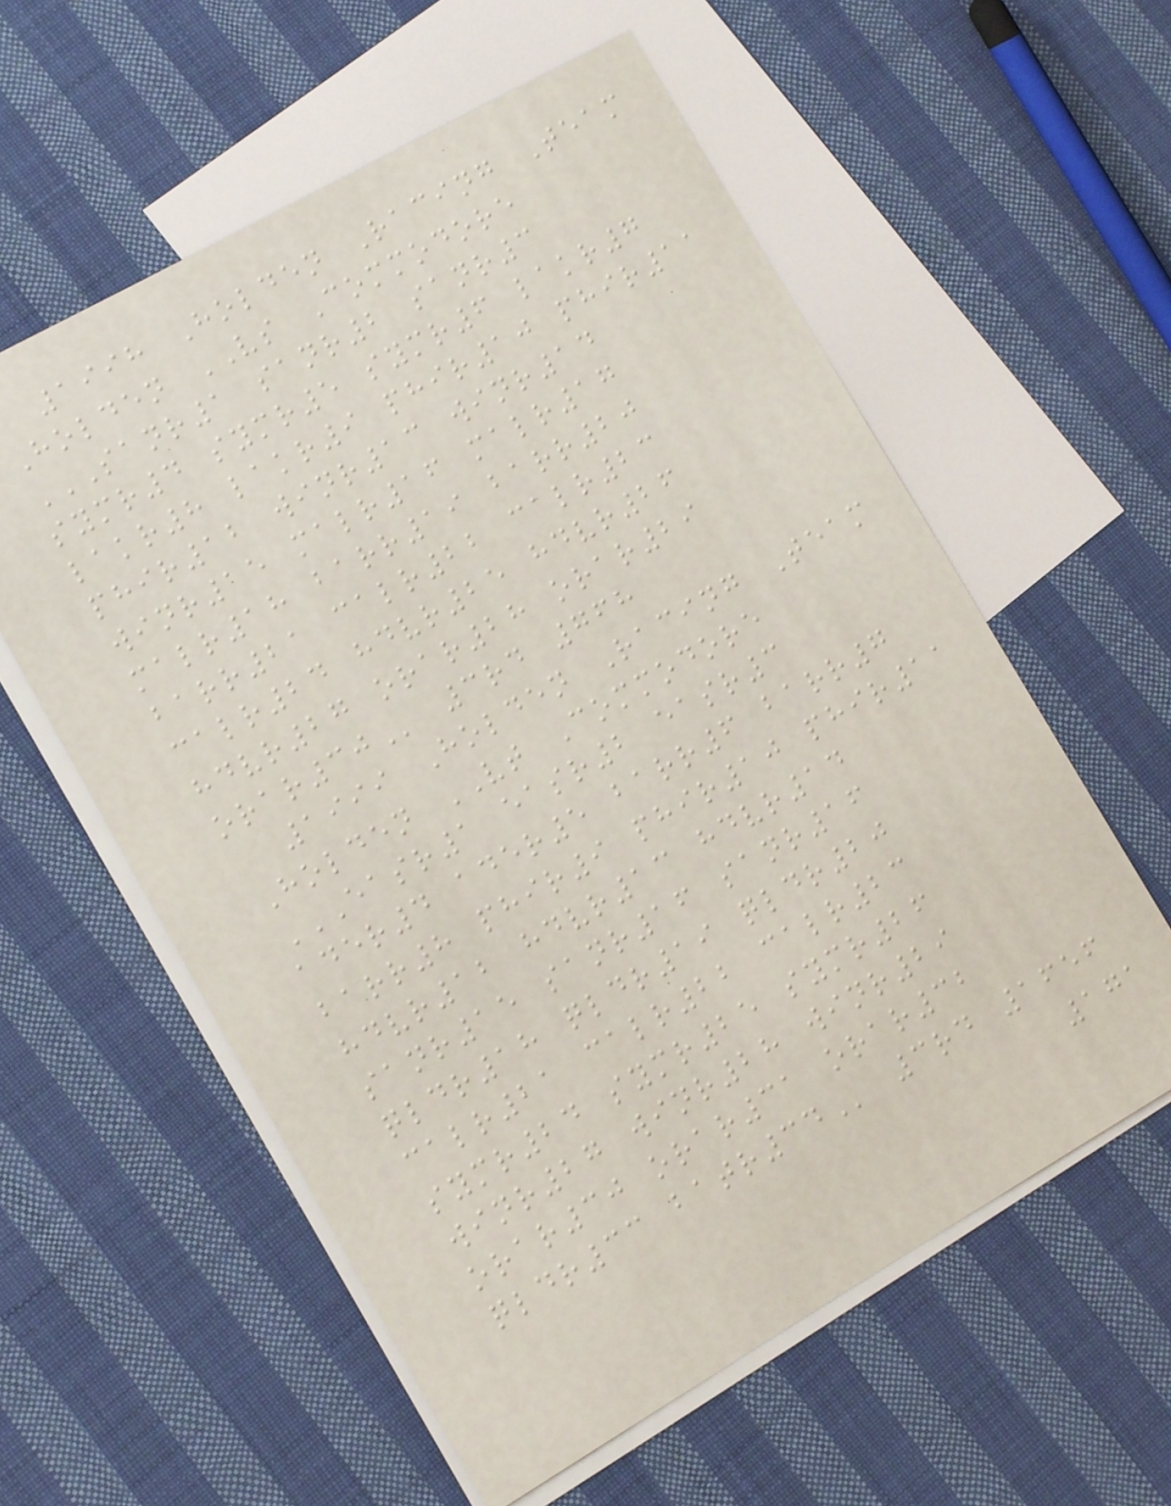1998 Holden Racing Team
Holden VS Commodore
SANR1 SANR2 SANR3
SYMR4 SYMR5 SYMR6 LAKR7
LAKR8 LAKR9 PHIR10 PHIR11
PHIR12 WINR13 WINR14
WINR15 MALR16 MALR17
MALR18 BARR19 BARR20
BARR21 CALR22 CALR23
CALR24 HDVR25 HDVR26
HDVR27 ORAR28 ORAR29
ORAR30 3rd 768
1999 Holden Racing Team
Holden VT Commodore
EASR1 EASR2 EASR3
ADER4 ADER5 BARR6 BARR7
BARR8 PHIR9 PHIR10 PHIR11
HDVR12 HDVR13 HDVR14
SANR15 SANR16 SANR16
QLDR18 QLDR19 QLDR20
CALR21 CALR22 CALR23
SYMR24 SYMR25 SYMR26
WINR27 WINR28 WINR29
ORAR30 ORAR31 ORAR32
QLDR33 BATR34 3rd 1656
171
